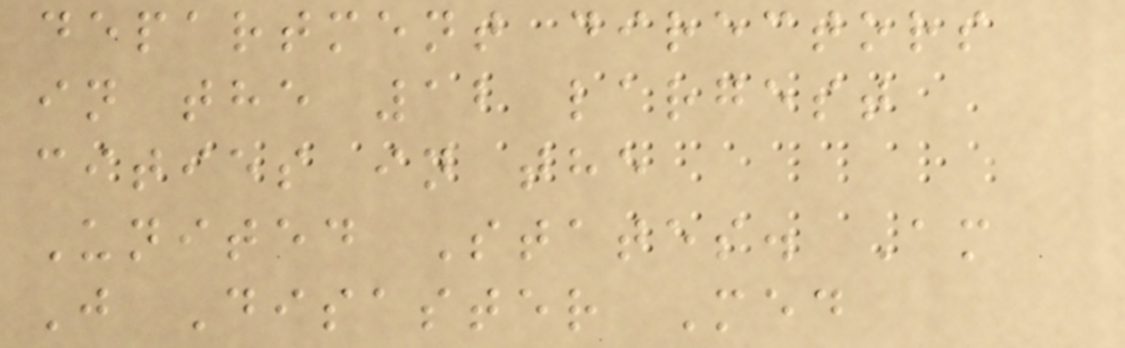department directors
in the 12 largest
cities in the
United States. Am
J Disaster Med
